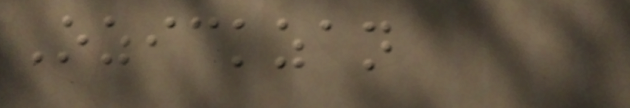Ozickzan
